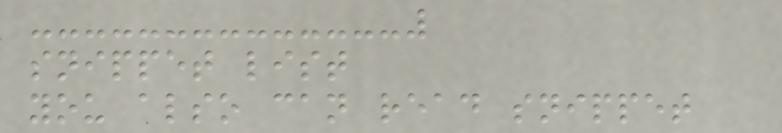snippet list
you also can read snippet
